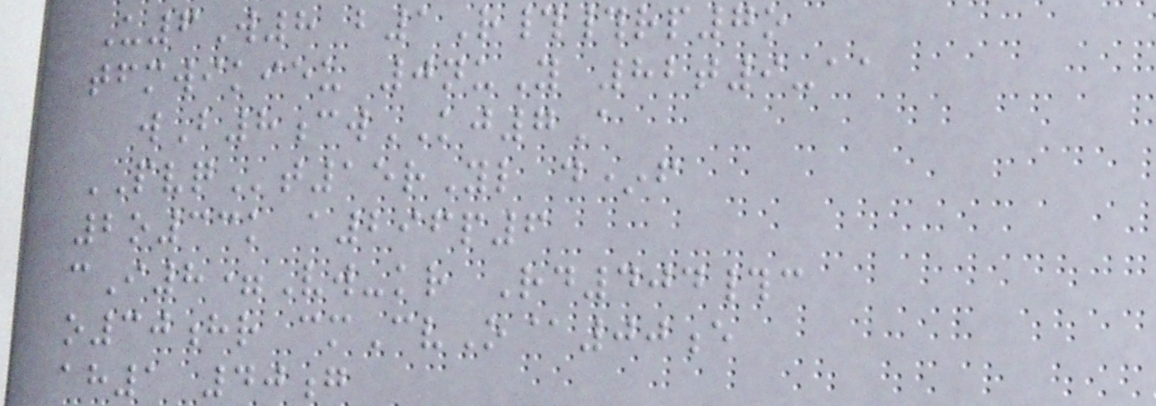U6W8 b1R##rp7o
tfmwikieu 0nuY 82t9-aa
wB8cwKJ7A
PVQt15rYl d*f
2o33k a296p6
cI8=Vw-kr Rd404#c
o30hr cmCvO@00e
ah1 40g
